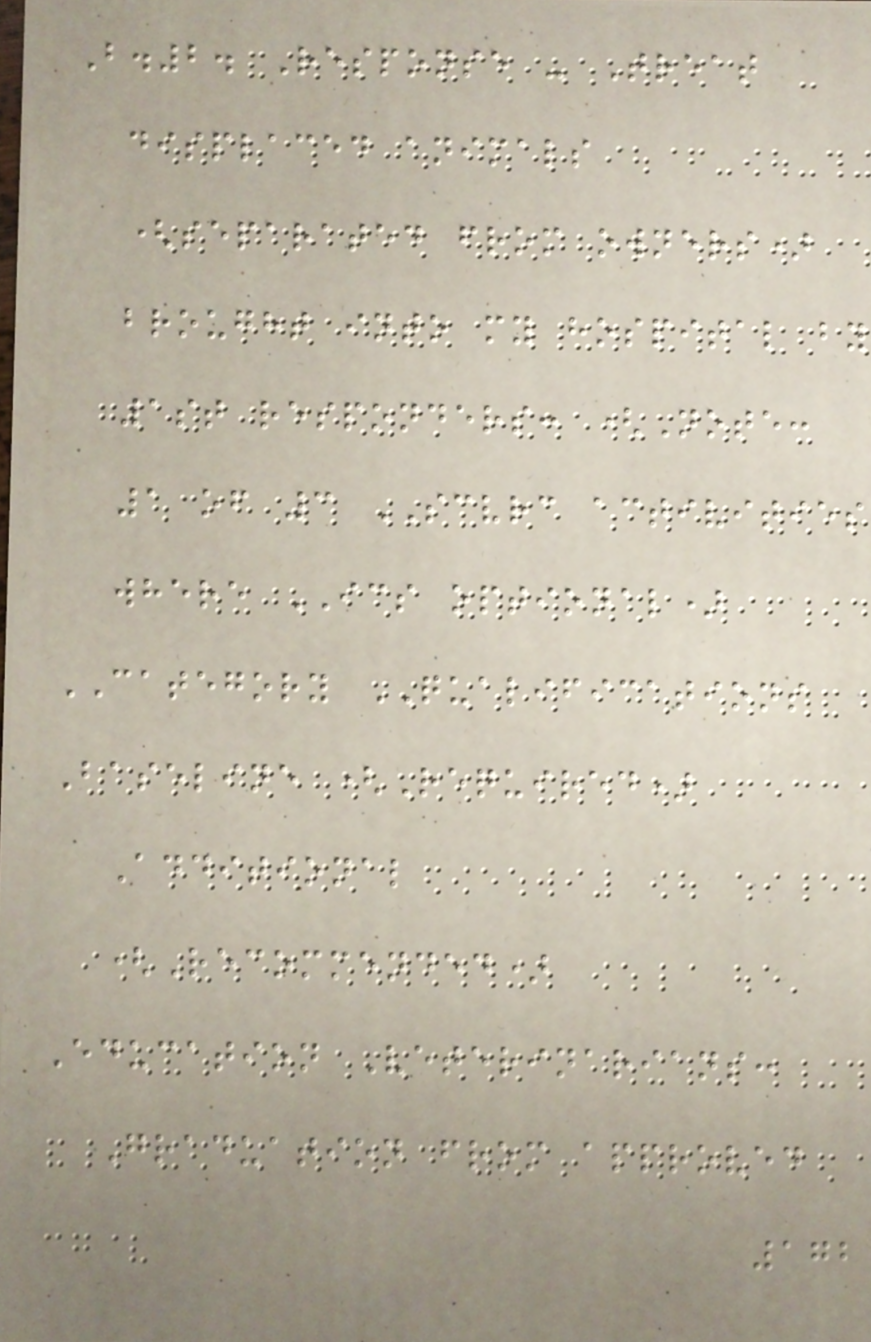B.2. Response - Treat
displaced animals
(separated from owners)
brought into my hospital by
1st responders: (Note:
1 of 3 SCVRC activities
where ICS optional)
CATEGORY QUALIFICATIONS
Baseline (Required)
Additional
(Recommended)
Education Veterinarians:
Graduation from approved
172
